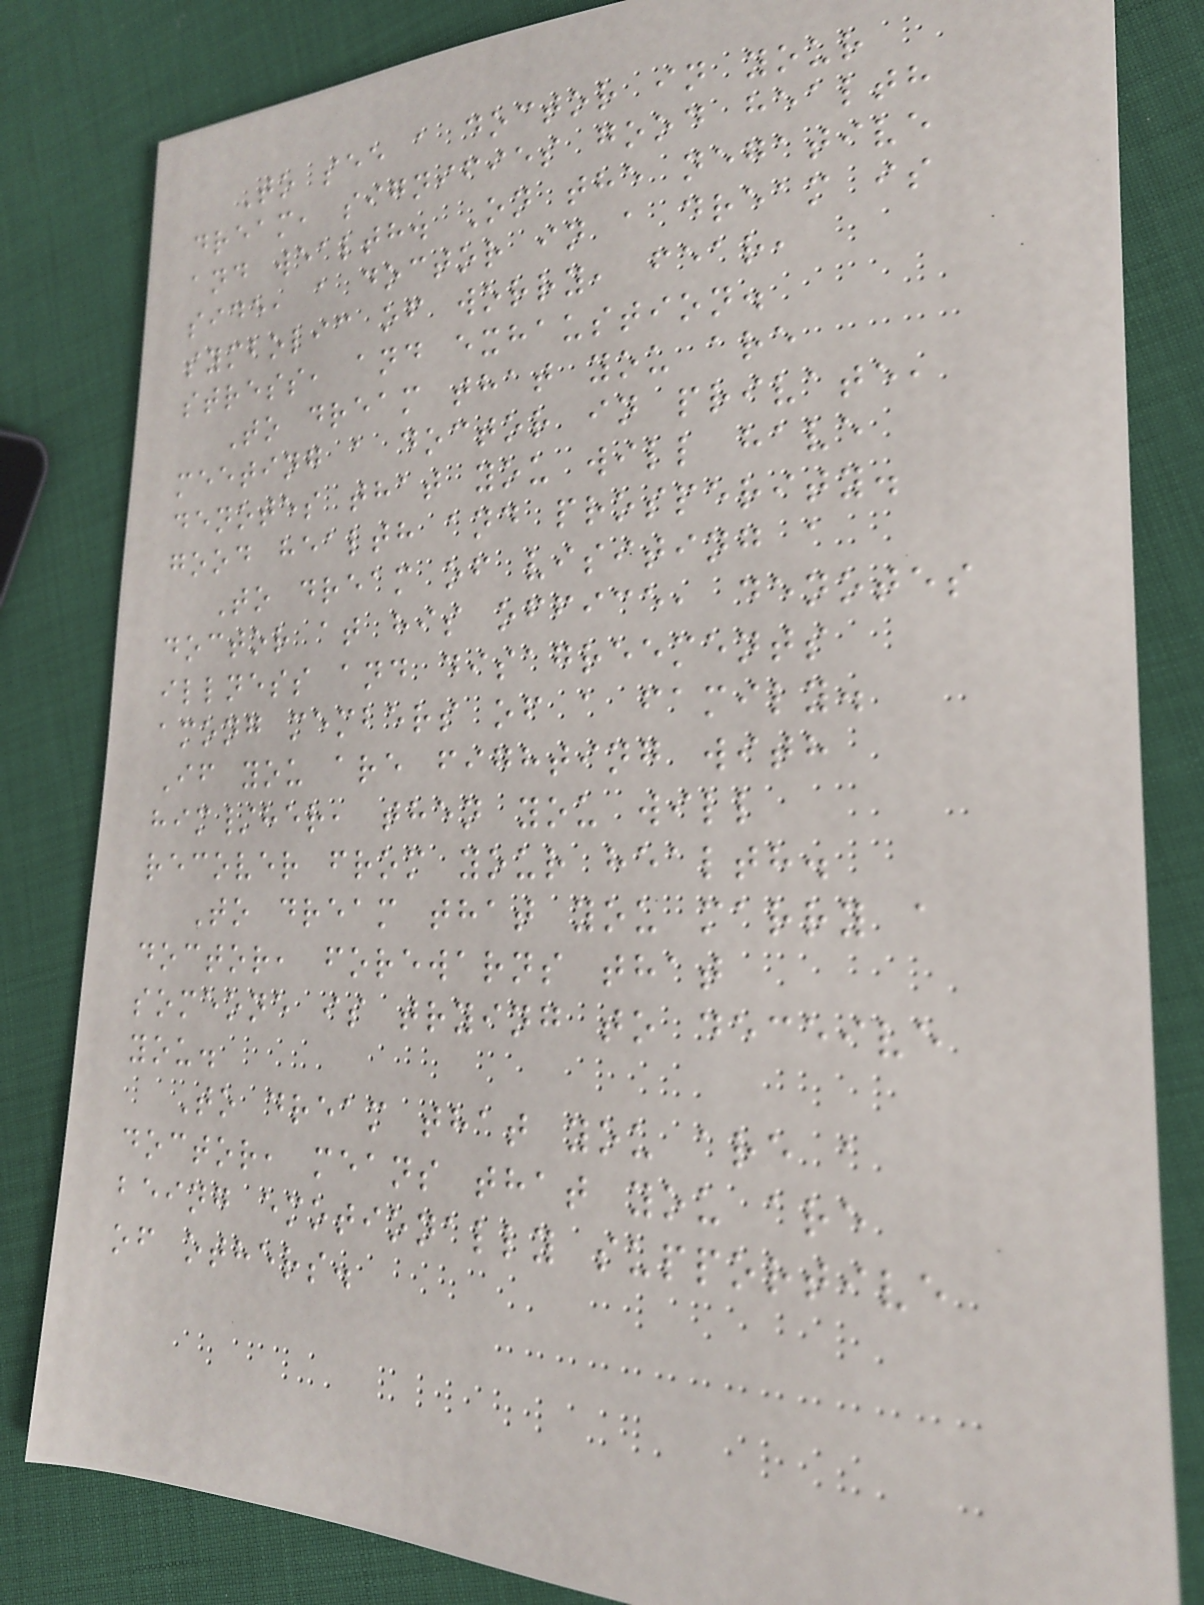To see a doctor in your
dream, signifies good health
and wealth. On the negative
side, a doctor in a dream is
symbolic of worry, fear,
stress, and exhaustion.
To dream that you are
meeting a doctor in private,
denotes that you will have
good health and prosperity.
To dream of visiting a
doctor at his office, denotes
illness and disagreements
among members of a family.
If you are fighting with
him/her, then you will
recover from your health.
To dream that you marry a
doctor, forewarns that
someone is trying to deceive
you.
To dream that you are a
doctor, means that you are
being emotionally supportive
of others.
